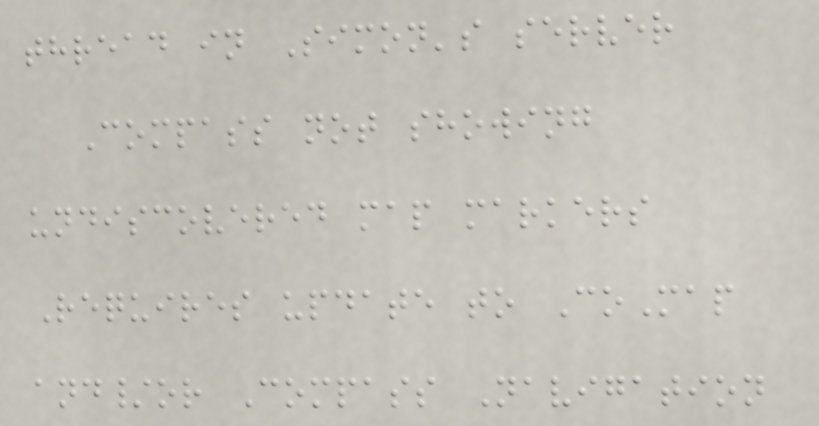thread in Simon's server
Compass not showing
undiscovered map markers
Requires update to CoMap
and/or Compass Navigation
